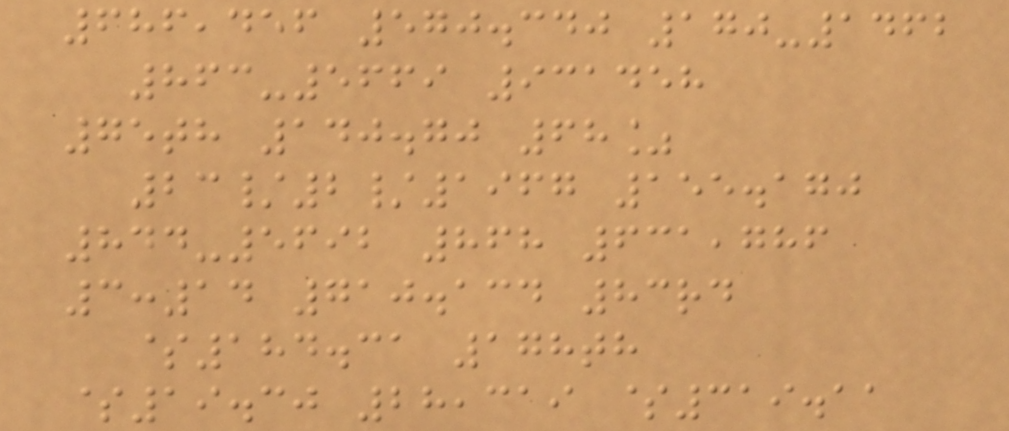686,456 570.340 170-1462
863-5669 931458
75th 140.70 68%
23/2/1967 155.170
844-5692 868 631,786
3:14 710.134 83rd
$184.31 178th
$19.30 28,319 $319.11
